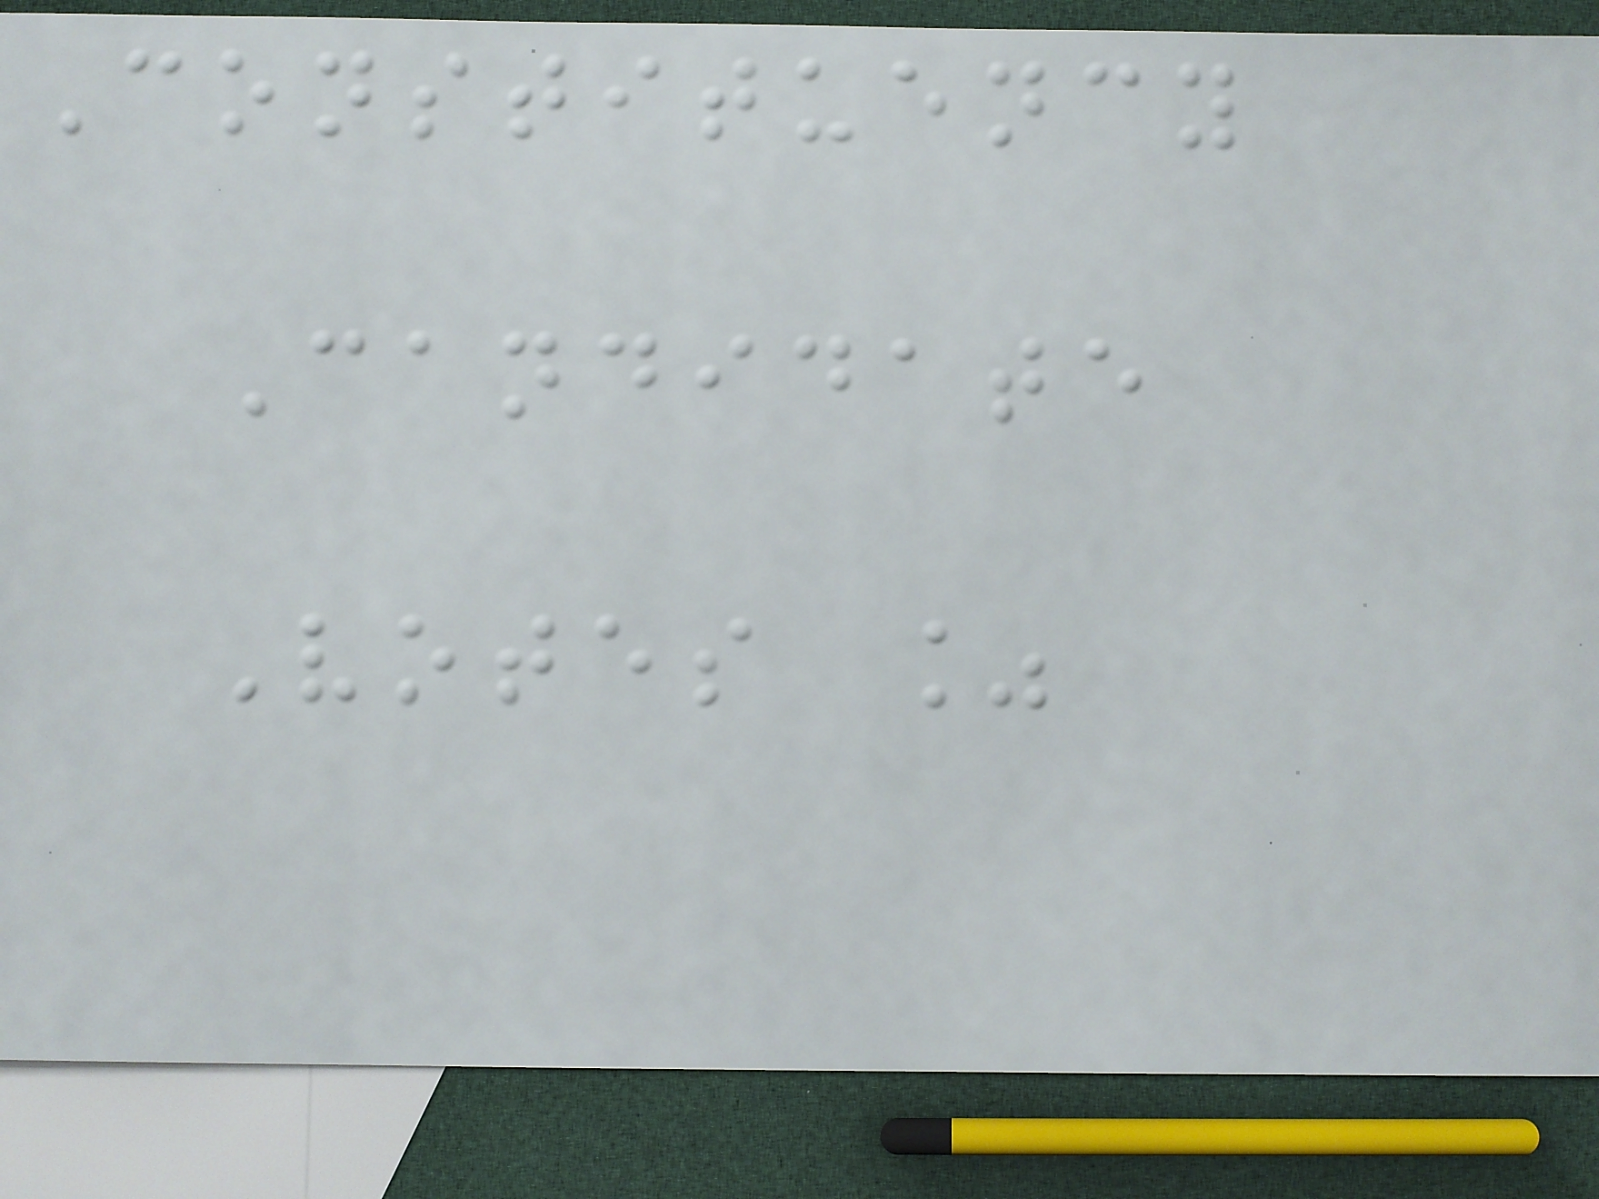Constituency
Candidate
Votes %
